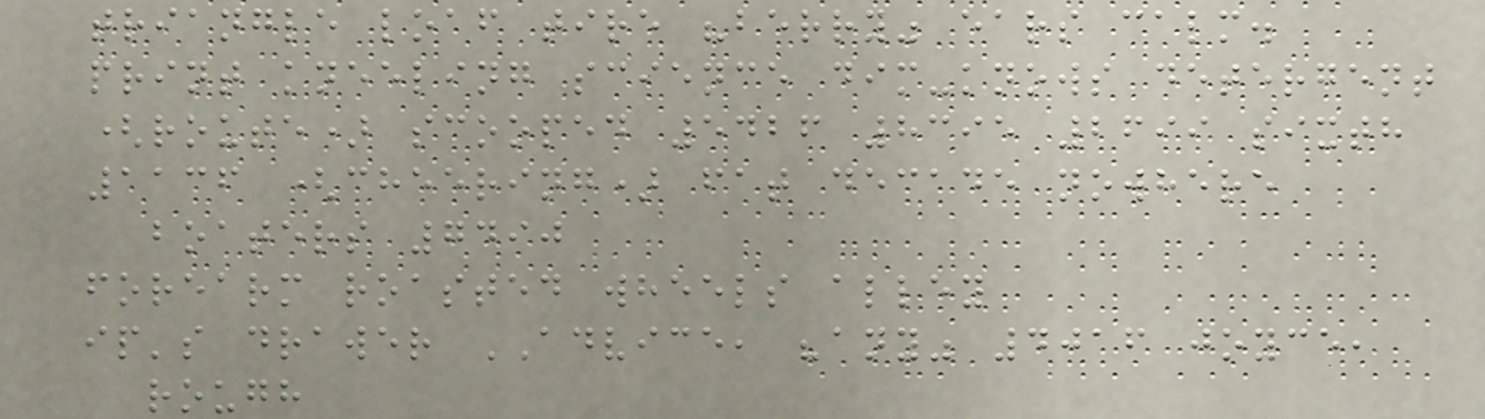triangle loaf tire "berry" ears calm.
print kneeling science dim-knows detergent
(route) scooped 5426 8395 2699 sixth
1136 (cheering) fat decade nowhere
boaters 7490
forearm roasted wheels alley
ip's drawer ADVICE, "any" 4016 joyce,
rough
